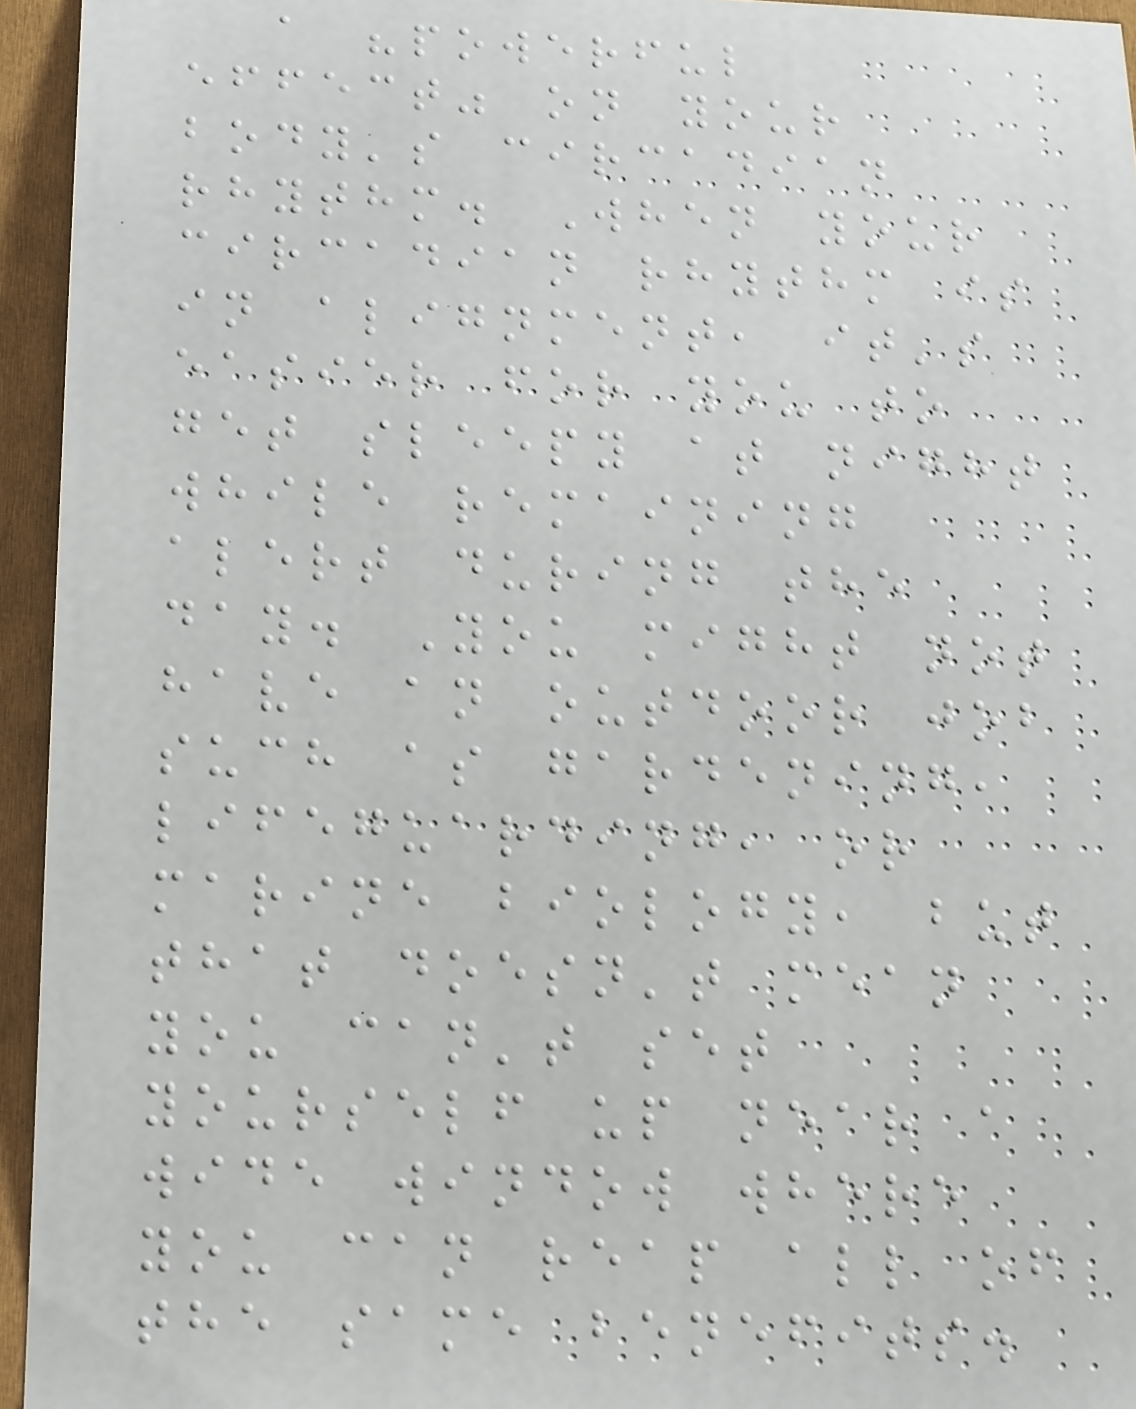a "powerful
effect" on your
body's circadian
rhythm. When your
circadian rhythm is
in alignment, it's
easier for you to
get sleepy at night
while remaining
alert during the
day. You might not
have an outdoor job
such as gardening,
lifeguarding, or
marine biology, but
that doesn't mean
you can't set
yourself up near a
wide window where
you can reap all of
the same benefits.
